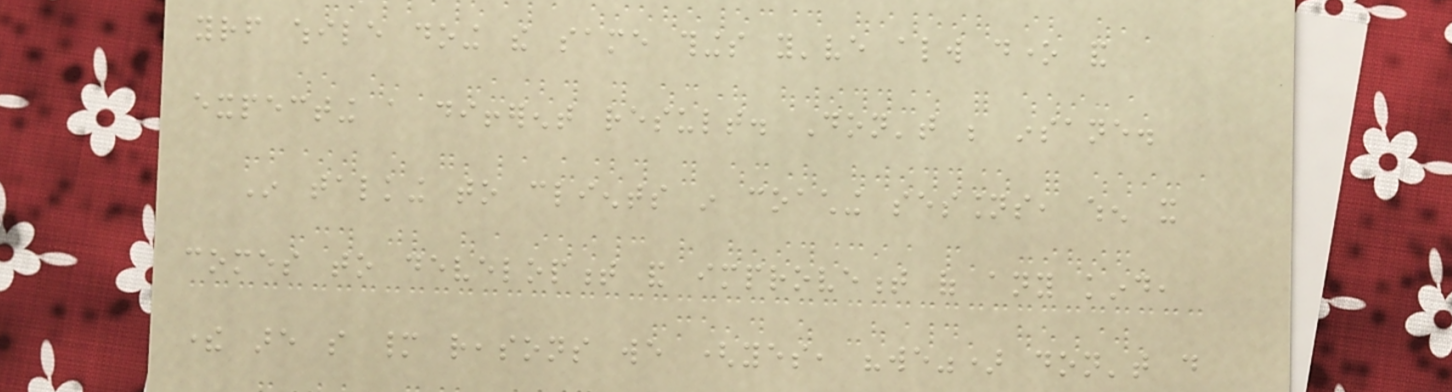yourself while doing the same things you've always done and
expecting a different result. Don't be insane.
In talking to clients in coaching sessions, when it
comes to development and improvement of any kind,
there are so many reasons we (yes, "we") don't do
